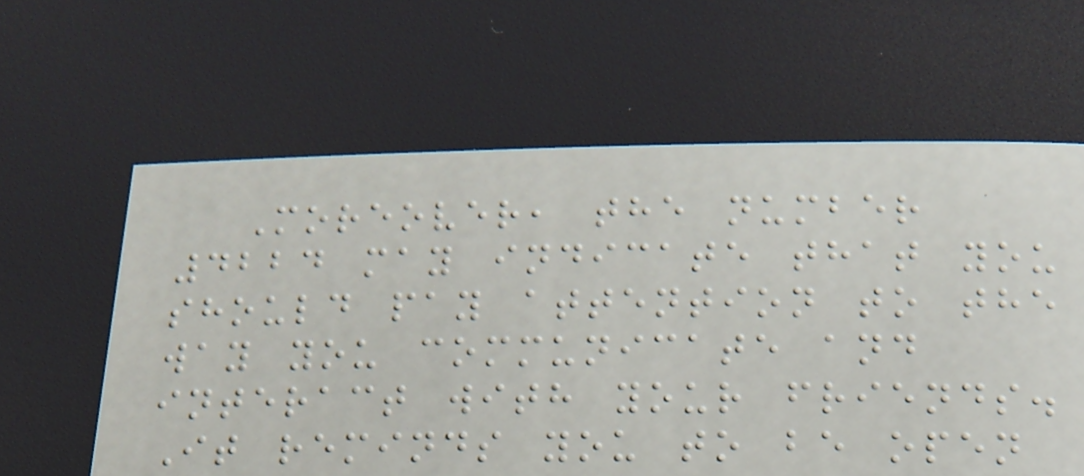Moreover, the number
4224 may indicate that you
should pay attention to the
way you communicate and
interact with your friends.
It reminds you to be open
